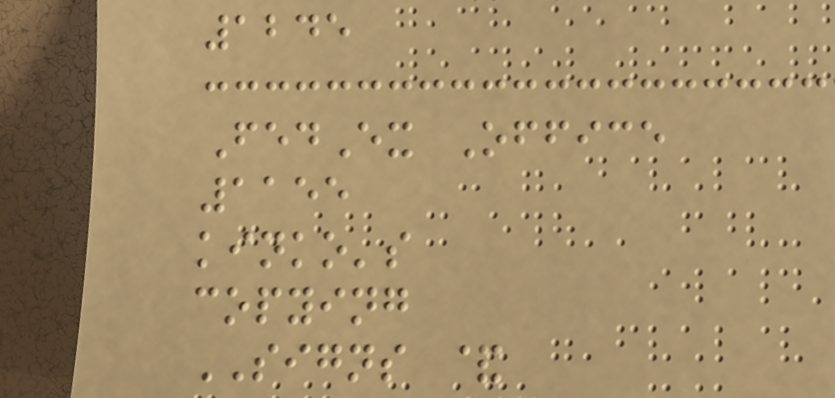1245
FedEx Office
1155
kinko's
copying
SIGNS &
